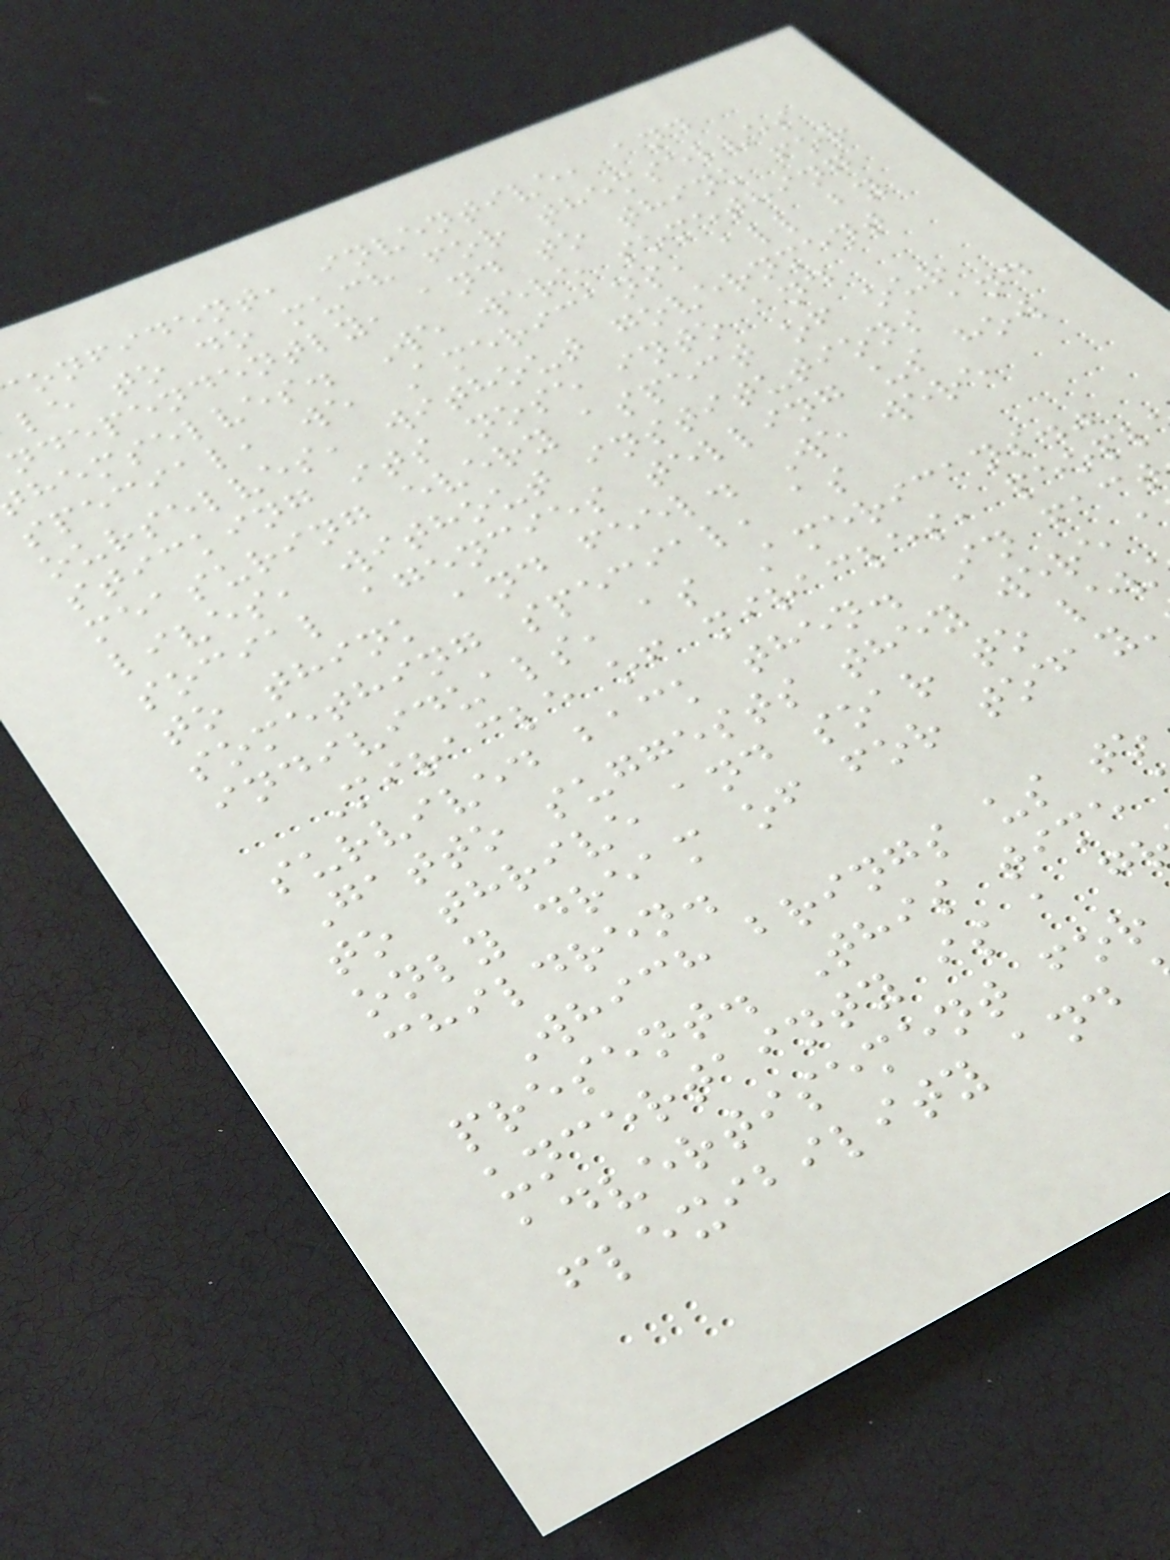onfident, inventive, and
le to do much for themselves
ndependently, and to think for
hemselves. We were something
special, we Americans, all by
ourselves, without government
sticking its nose into and
measuring every aspect of our
lives, without institutions and
social agencies telling us how
to think and feel. We were
something special, as
individuals, as Americans."
Miracle of miracles, peopl
survived back then. In fact
Gatto suggests they were
to thrive and soar to lev
only dream of for today'
children.
Which brings us to
present. This time
uncertainty is a g
advertisement for
flexibility and
